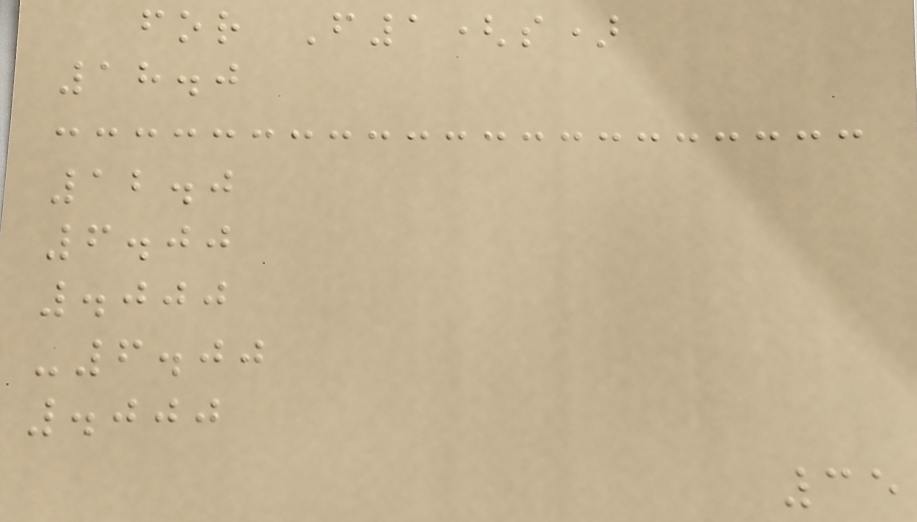for F1(s)
18.0
12.0
6.00
.000
-6.00
.000
35
